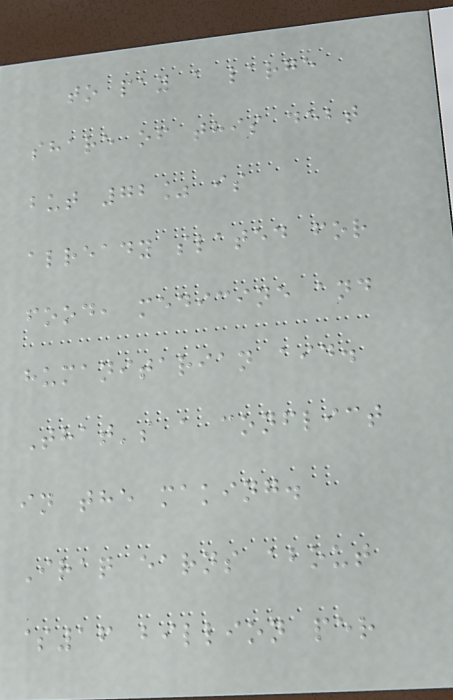to pay a large
share of this debt
but 72% is
already slated for
food, medicine and
humanitarian aid.
That's a conflict
in the making.
Iraq earns about
$16 billion per
